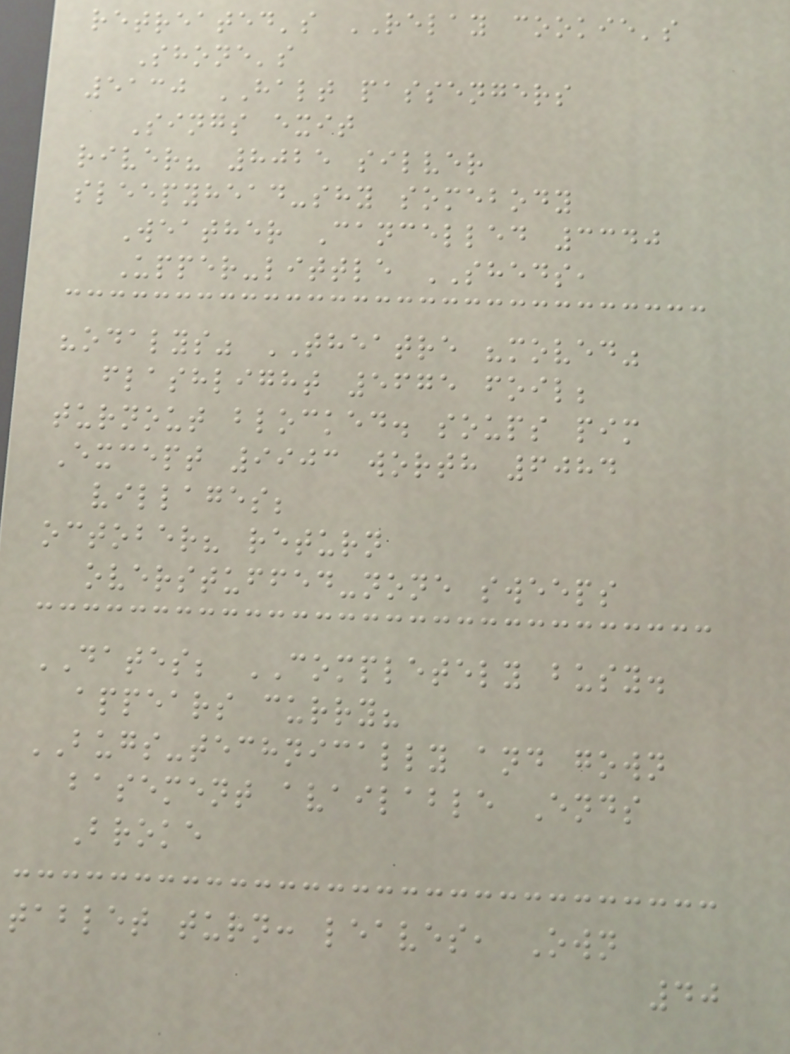retreated's RELAY cookie's
Shone's
5130 HALT passengers
Sings exit
river? 8025 silver
sleepyhead-shy somebody
Weather Cancelled 3340
Upper-little SHEDS,
"odalys" THEATRE "moved"
flashlight 5675 foil;
turnout blocked. soups pim
Except 9903 worth 6084
villages;
october? return
overstuffed-none sweeps
DATES; COMPLETELY busy.
appears curry?
BUGS-technically and gown
basement available Ends
Broke
tablet turn: leaves, Own
40
